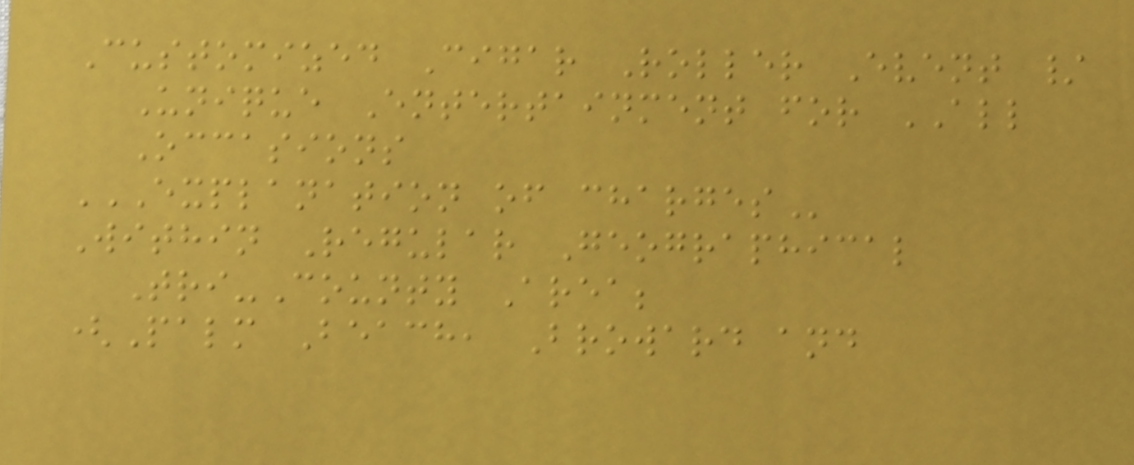Customized Cigar Roller Event /
Unique Entertainment for ALL
Occasions
EXPLANATION OF CHARGES
Within Regular Geographical
Tri-County Area;
(Palm Beach, Broward and
